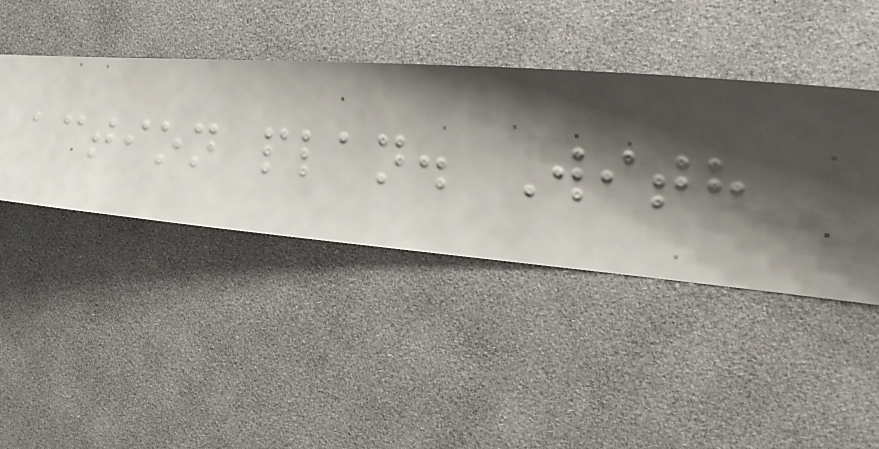action plan. With
